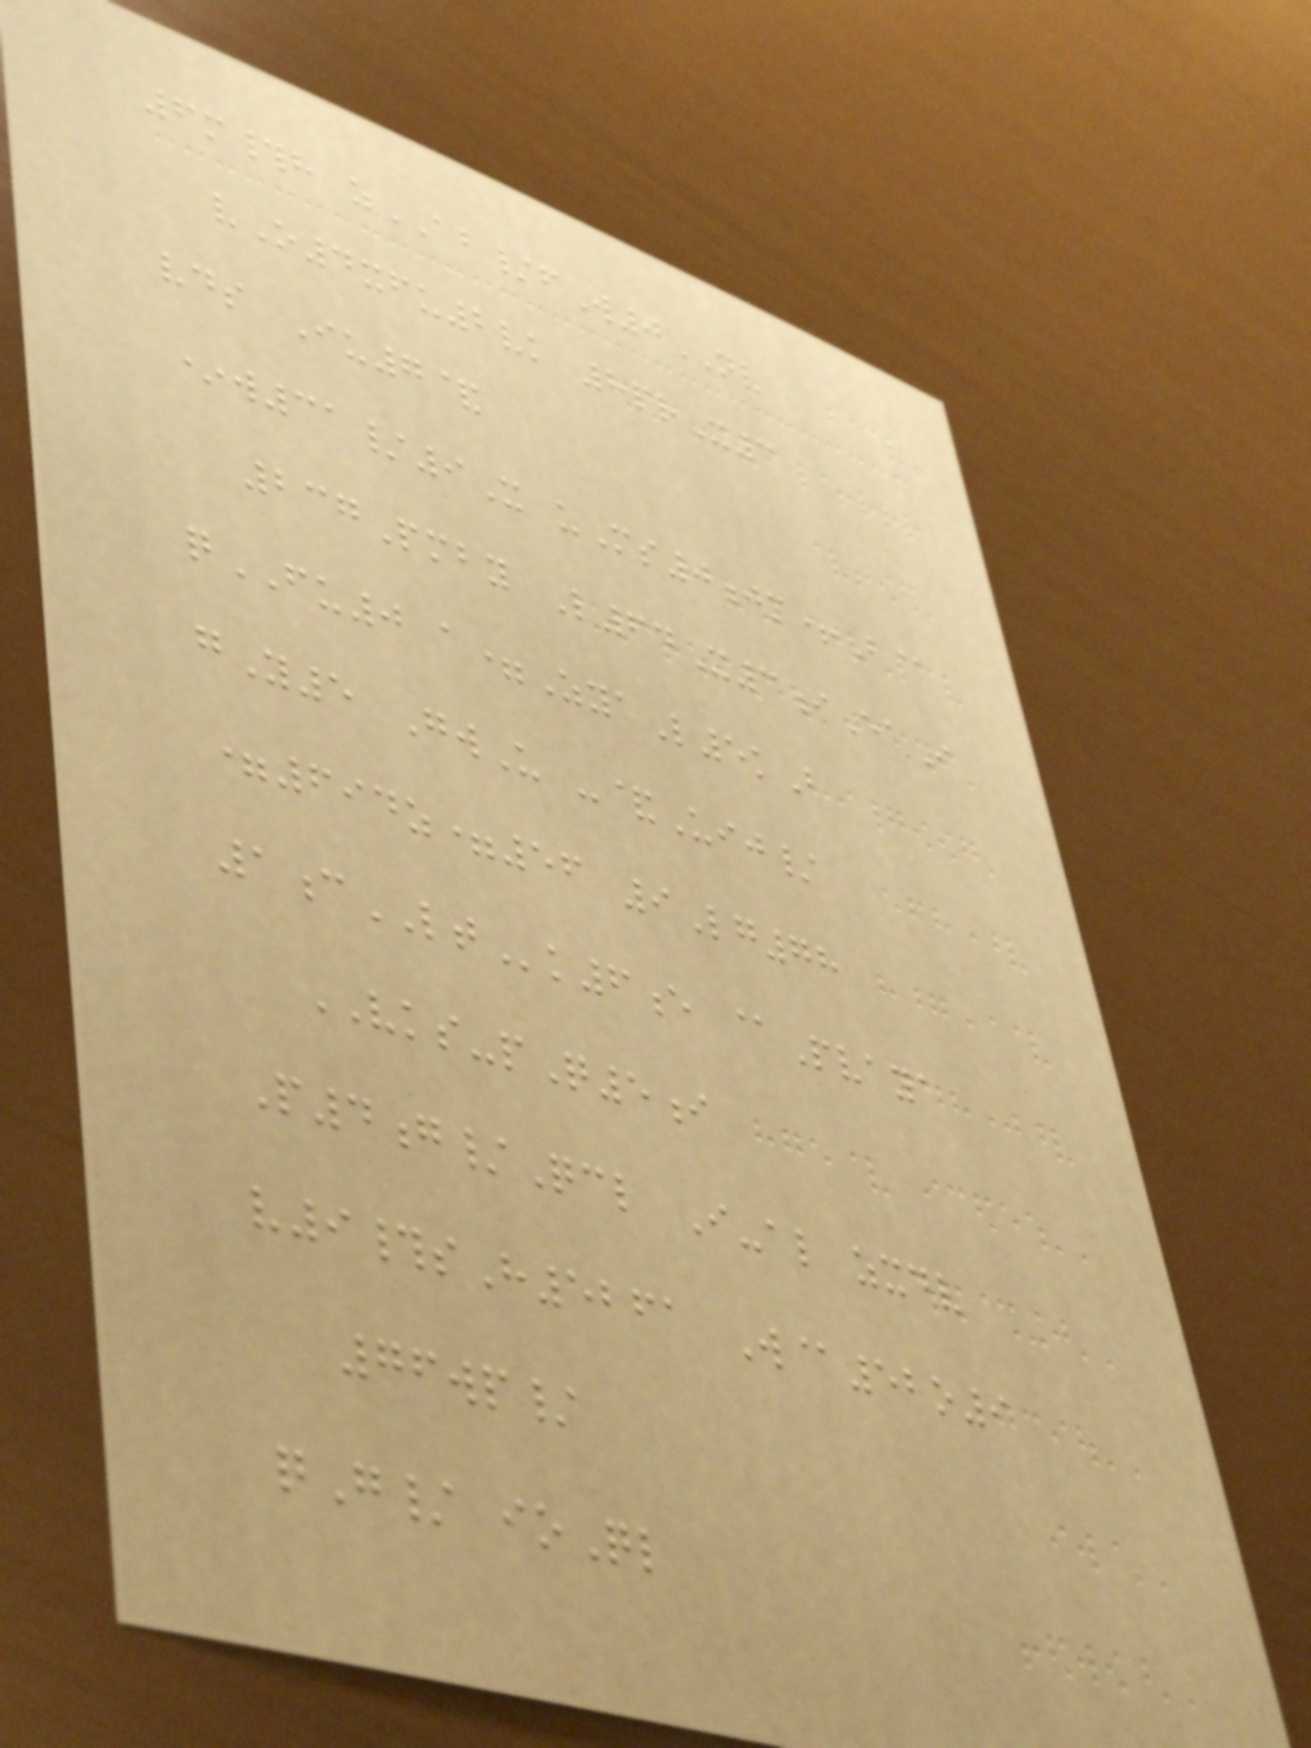6m#h zAB/fW0NV
vO4xfu2vk 8prX3
vds Iu7&
*w31/9X uMs0jm+B@
237Pmby L64X3iEaI
qFU0 a=ZyaL5kB
gY5 GwU -&Uij/
=694z=56 9Lg78
1cLTk6e @Pvaya
VKS-pQ5i
P4g/Qcl I-al zxdv
v9#sH5261 W@52o9
76wp/
qG/ ioQl
